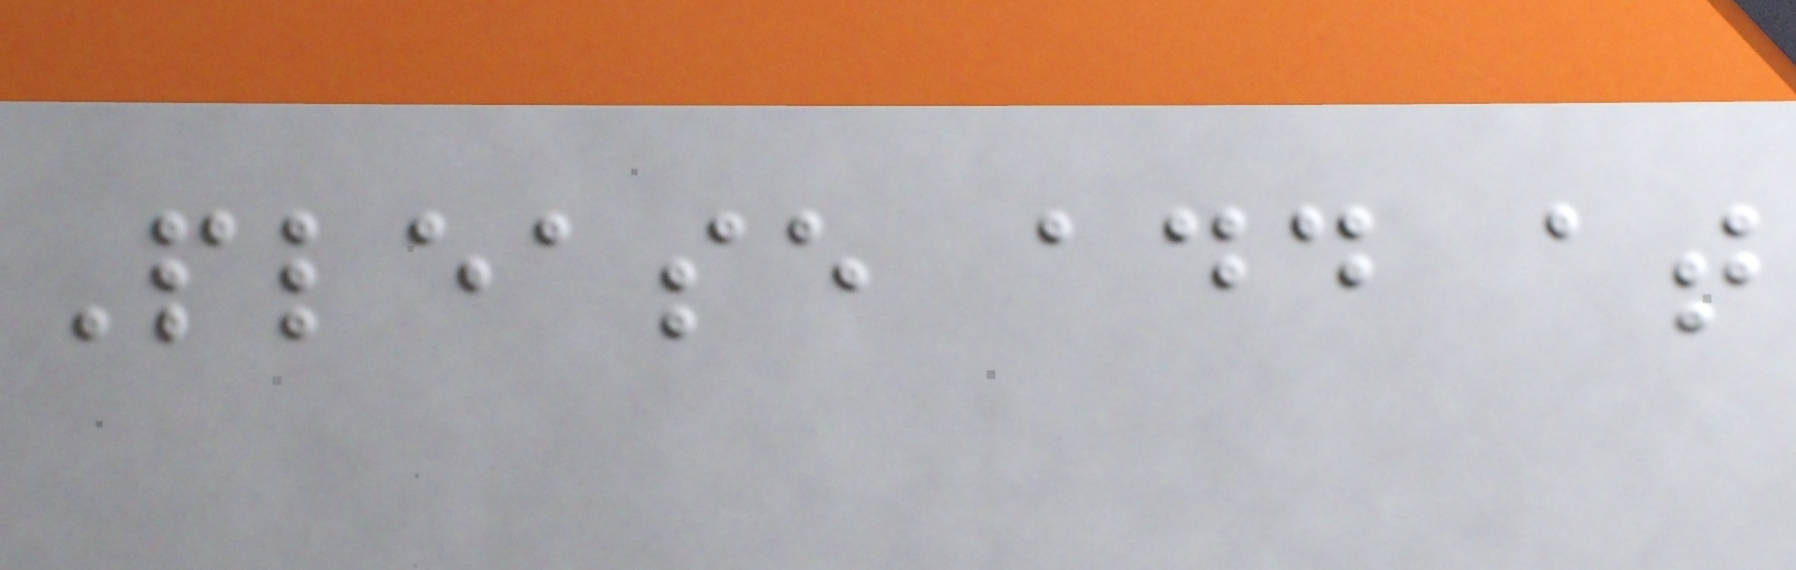Please add at
